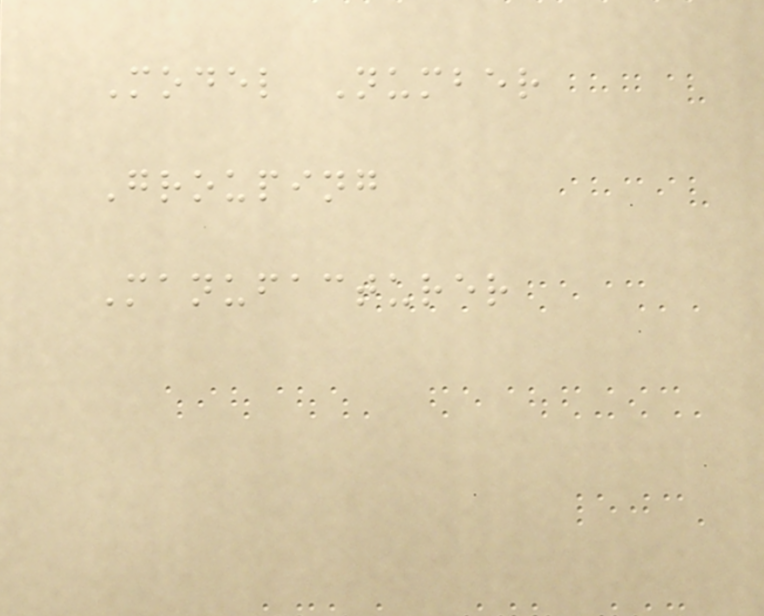Model Number
Grouping
Manufacturer
